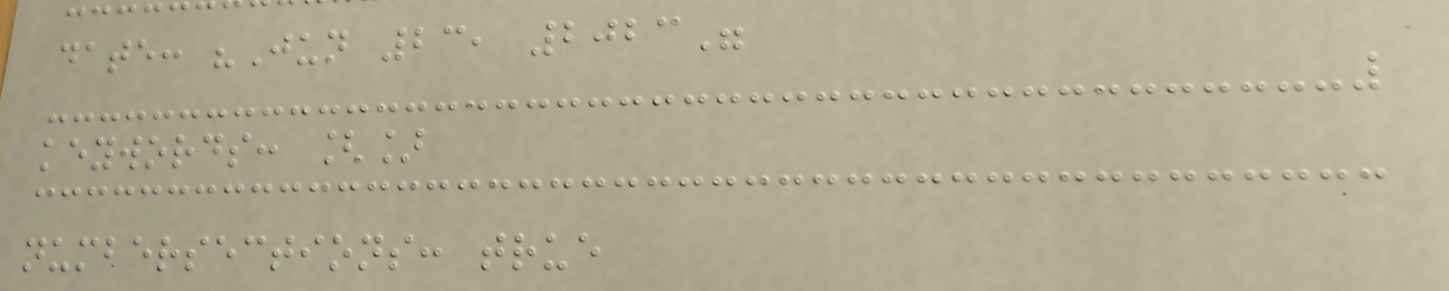date: "Jun 23, 2023"
keywords: []
numbersections: true
